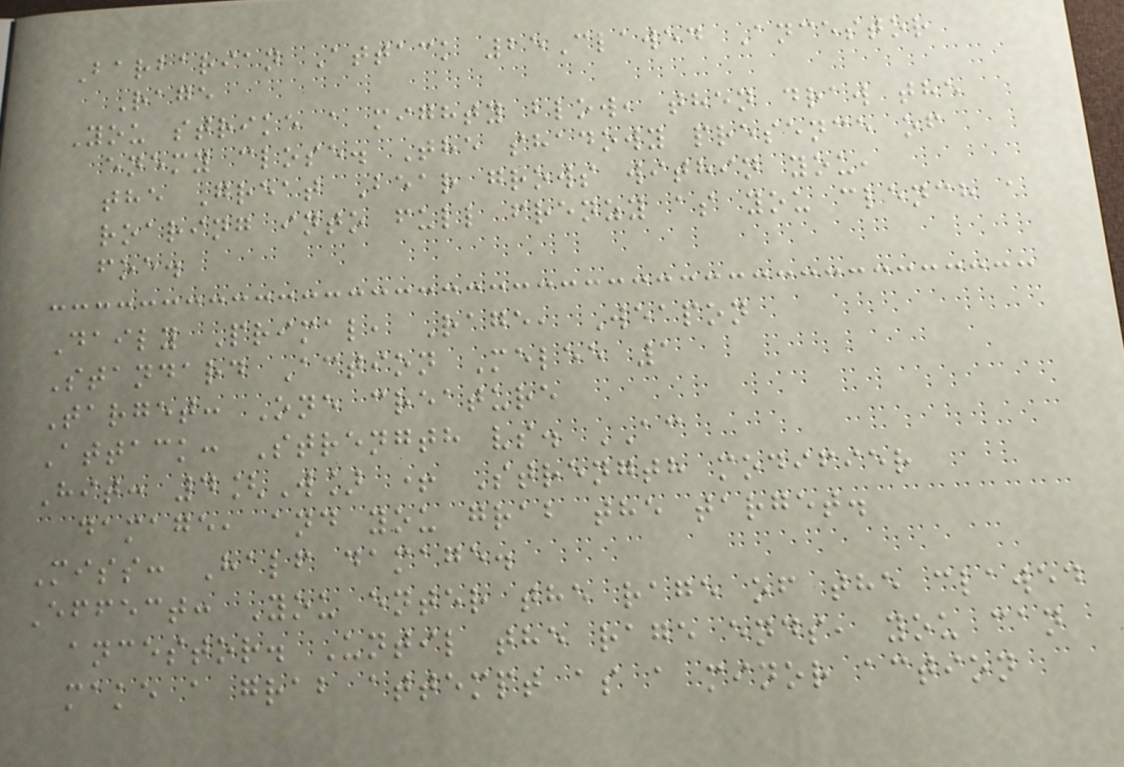Barbarian Attack 25Clawed Ancestor
Rage
You strike a mighty blow, then draw the
enemy close. The shadowy presence of
the Great Bear grows within you,
roaring into full frenzy as you clench a
foe.
Daily Primal, Rage, Weapon
Standard Action Melee 1
Target: One creature
Attack: Strength vs. AC
Hit: 4[W] + Strength modifier
damage, and you grab the target.
Miss: Half damage.
Effect: You enter the rage of the clawed
ancestor. Until the rage ends, you can
make a grab attempt as a minor action
